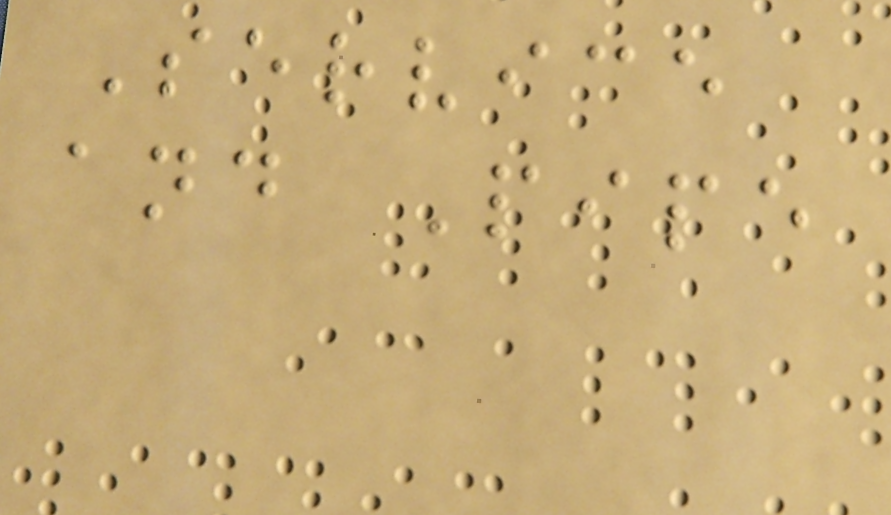Service
and Pipe
